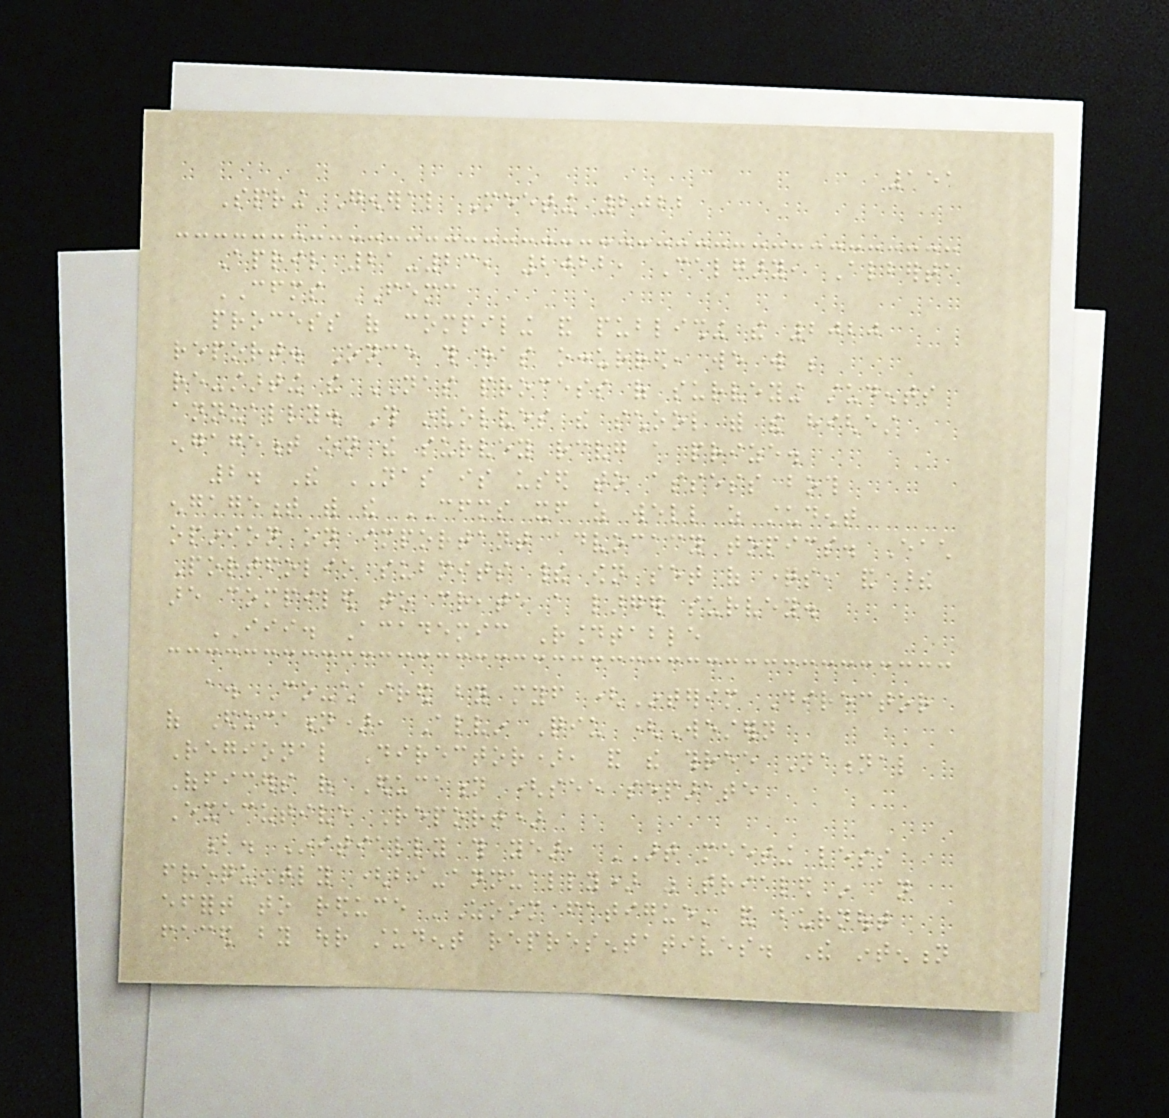151
Spring General Meeting 2022
April 21-23, 2022, Calgary, Alberta
CFMS FEMC
process of compiling and publishing the 2020
report. Once this has occurred, we will be
re-starting the NAS process of surveying students
annually. This involves the school with the highest
engagement on the survey receiving a prize.
2. The NAS is used to assess both
engagement with the CFMS itself as well as student
opinion on important advocacy topics. Each
Portfolio submits their own set of questions, and these
are compiled to create a larger survey.
III. Academic Roundtable
a. Co-chaired by myself (Interim Director
of Education), Alvin Qiu (Western
Regional Director), and the three National
Officers of Education (see separate
Executive Report)
b. Initially this year, ART meeting less
frequently (bi-annually) was trialed in an
effort to reduce 'Zoom fatigue' and burnout
faced by our student representatives. The intention
